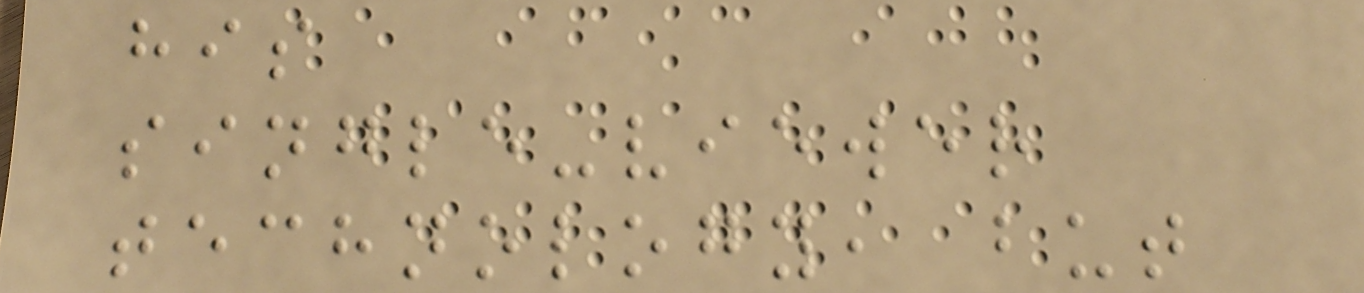his
single-viewer
technology, but
